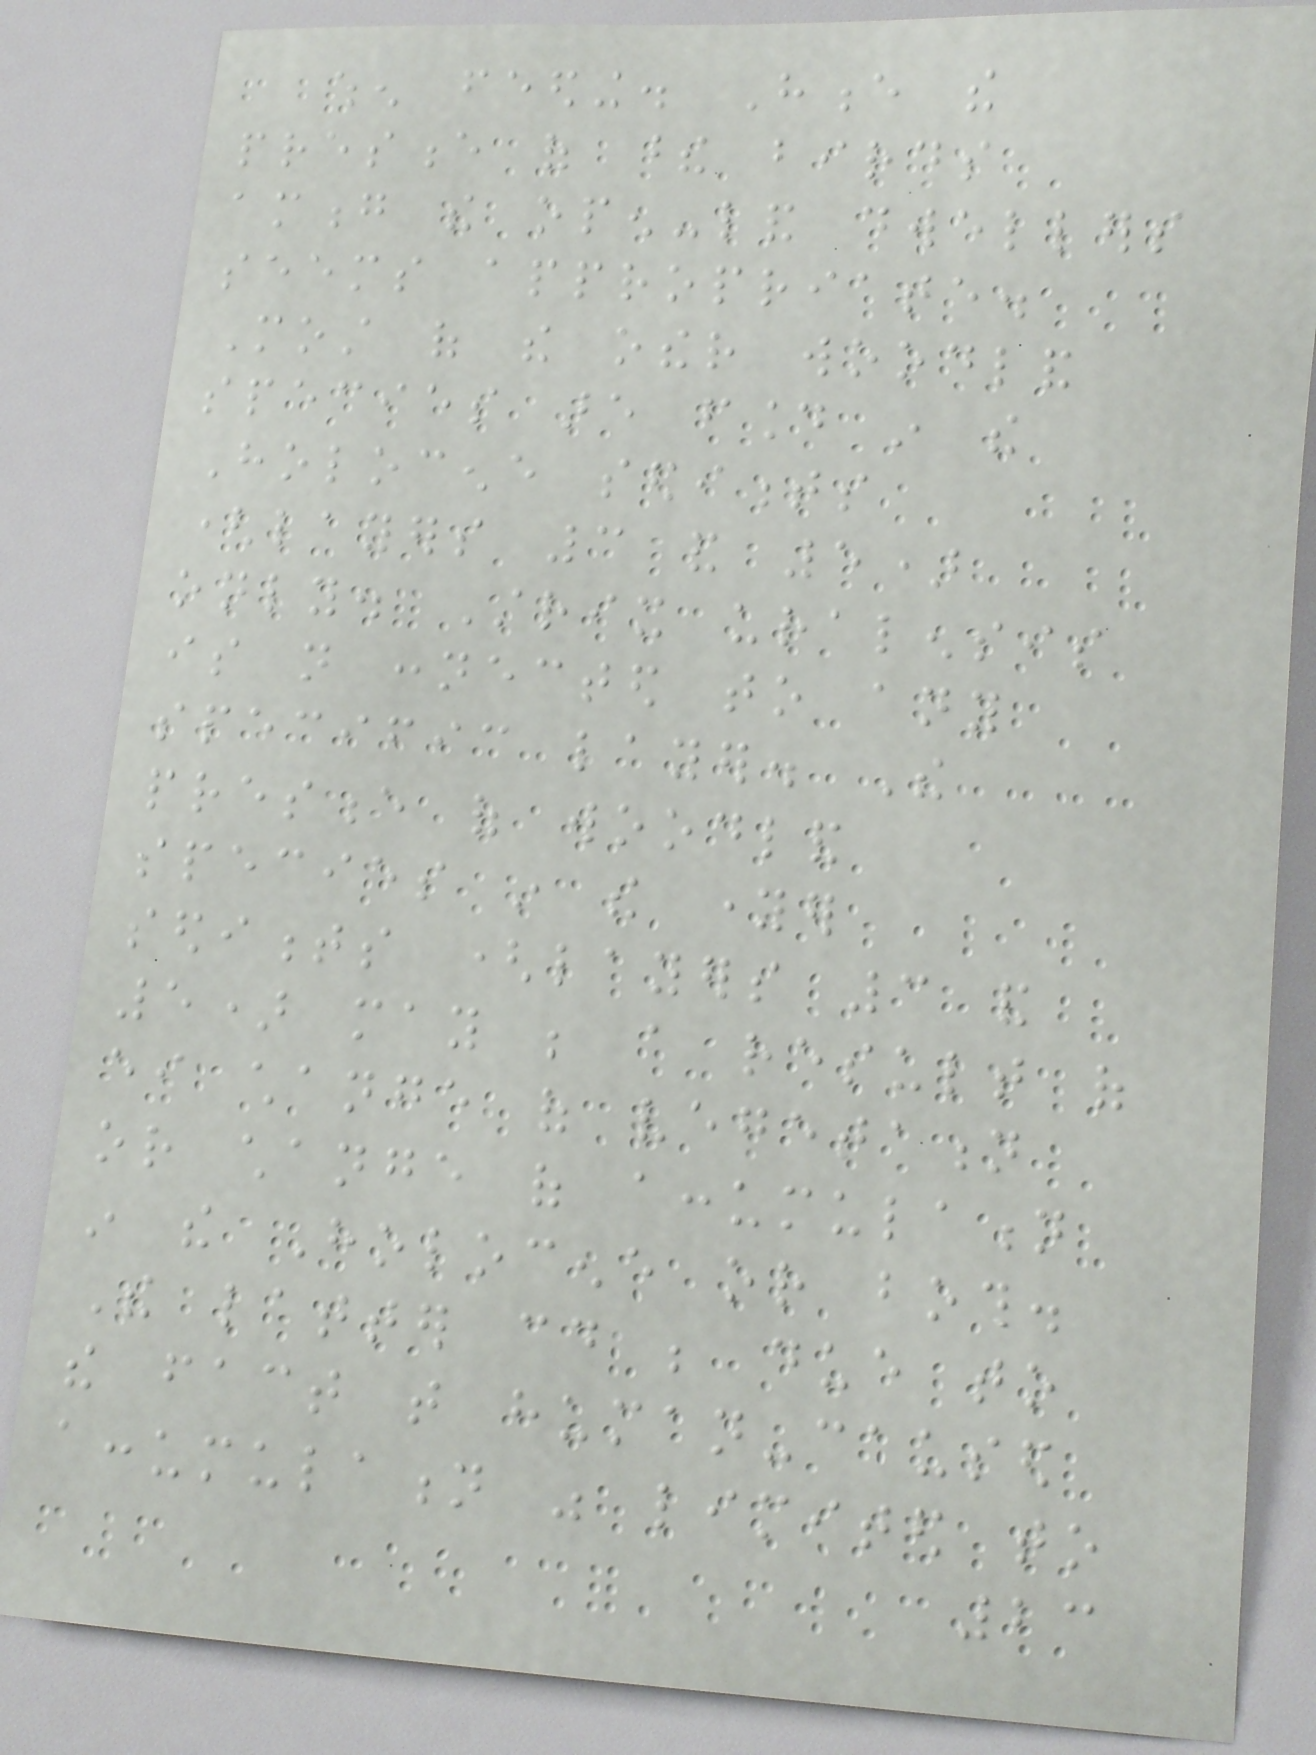when feeding. Hence the
presence of these birds
among the open-land dwellers
seems appropriate.
Most of the other woodland
species are found in the
Holocene sediments
(layers 3 and 5)
only. Strix uralensis
is not connected to any
specific layer. The
presence of woodland
species in the younger
sediments (layers 3 and
5) may be a result of
either change of vegetation
or change of accumulation
in the Holocene or both.
The latter could be due to
the fact that human-caused
accumulation was limited to
23
